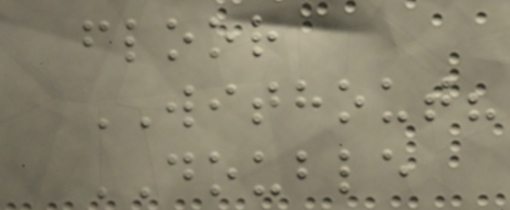floor
WITHOUT?
DOUBLE
